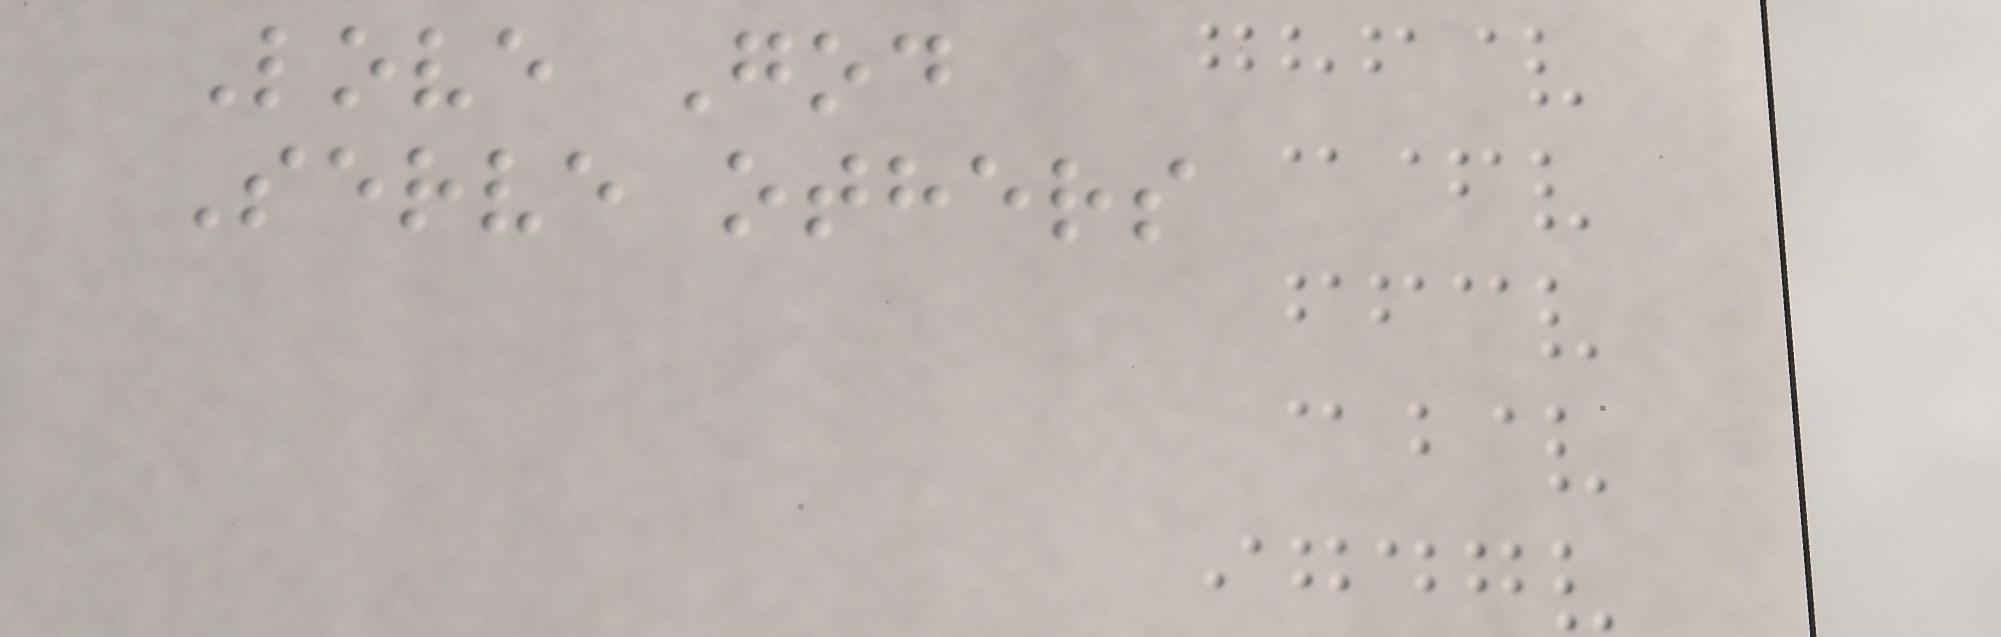Love God
Serve others
